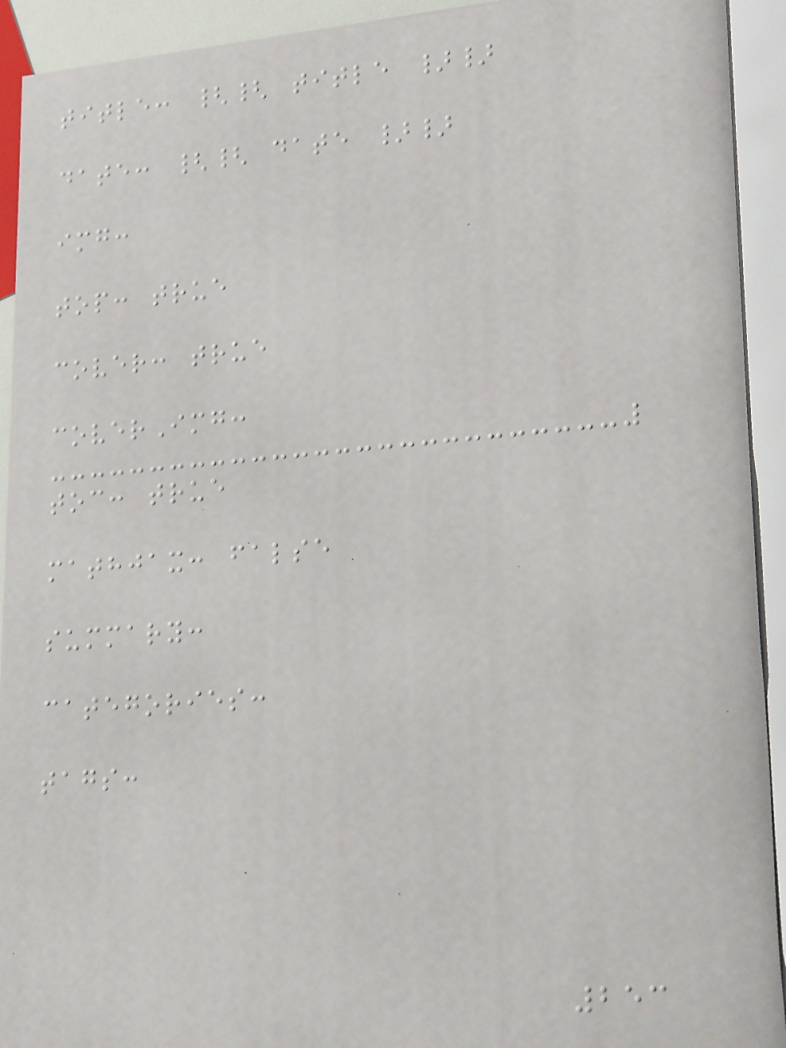title: {{ title }}
date: {{ date }}
img:
top: true
cover: true
coverImg:
toc: true
mathjax: false
summary:
categories:
tags:
253
